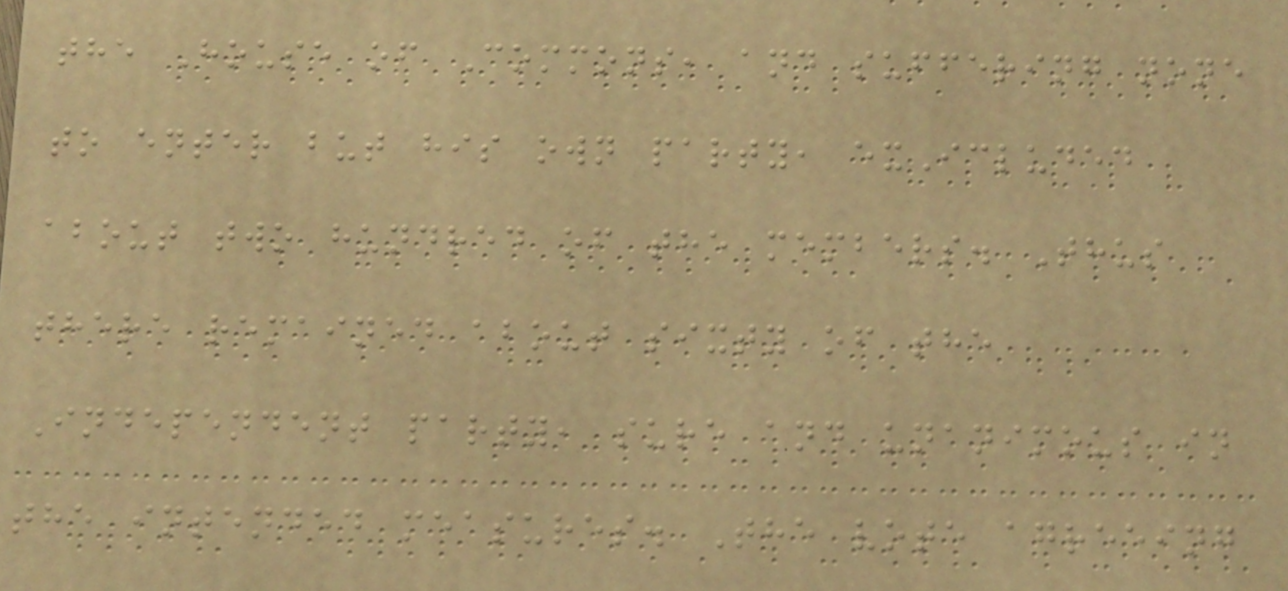the House of Commons, and suffering none
to enter but his own party, exIcluded
about two hundred of the members. Thus
there remained about sixty of the
Independent party, sure and unanimous in
the intended measures. The vote agreeing
